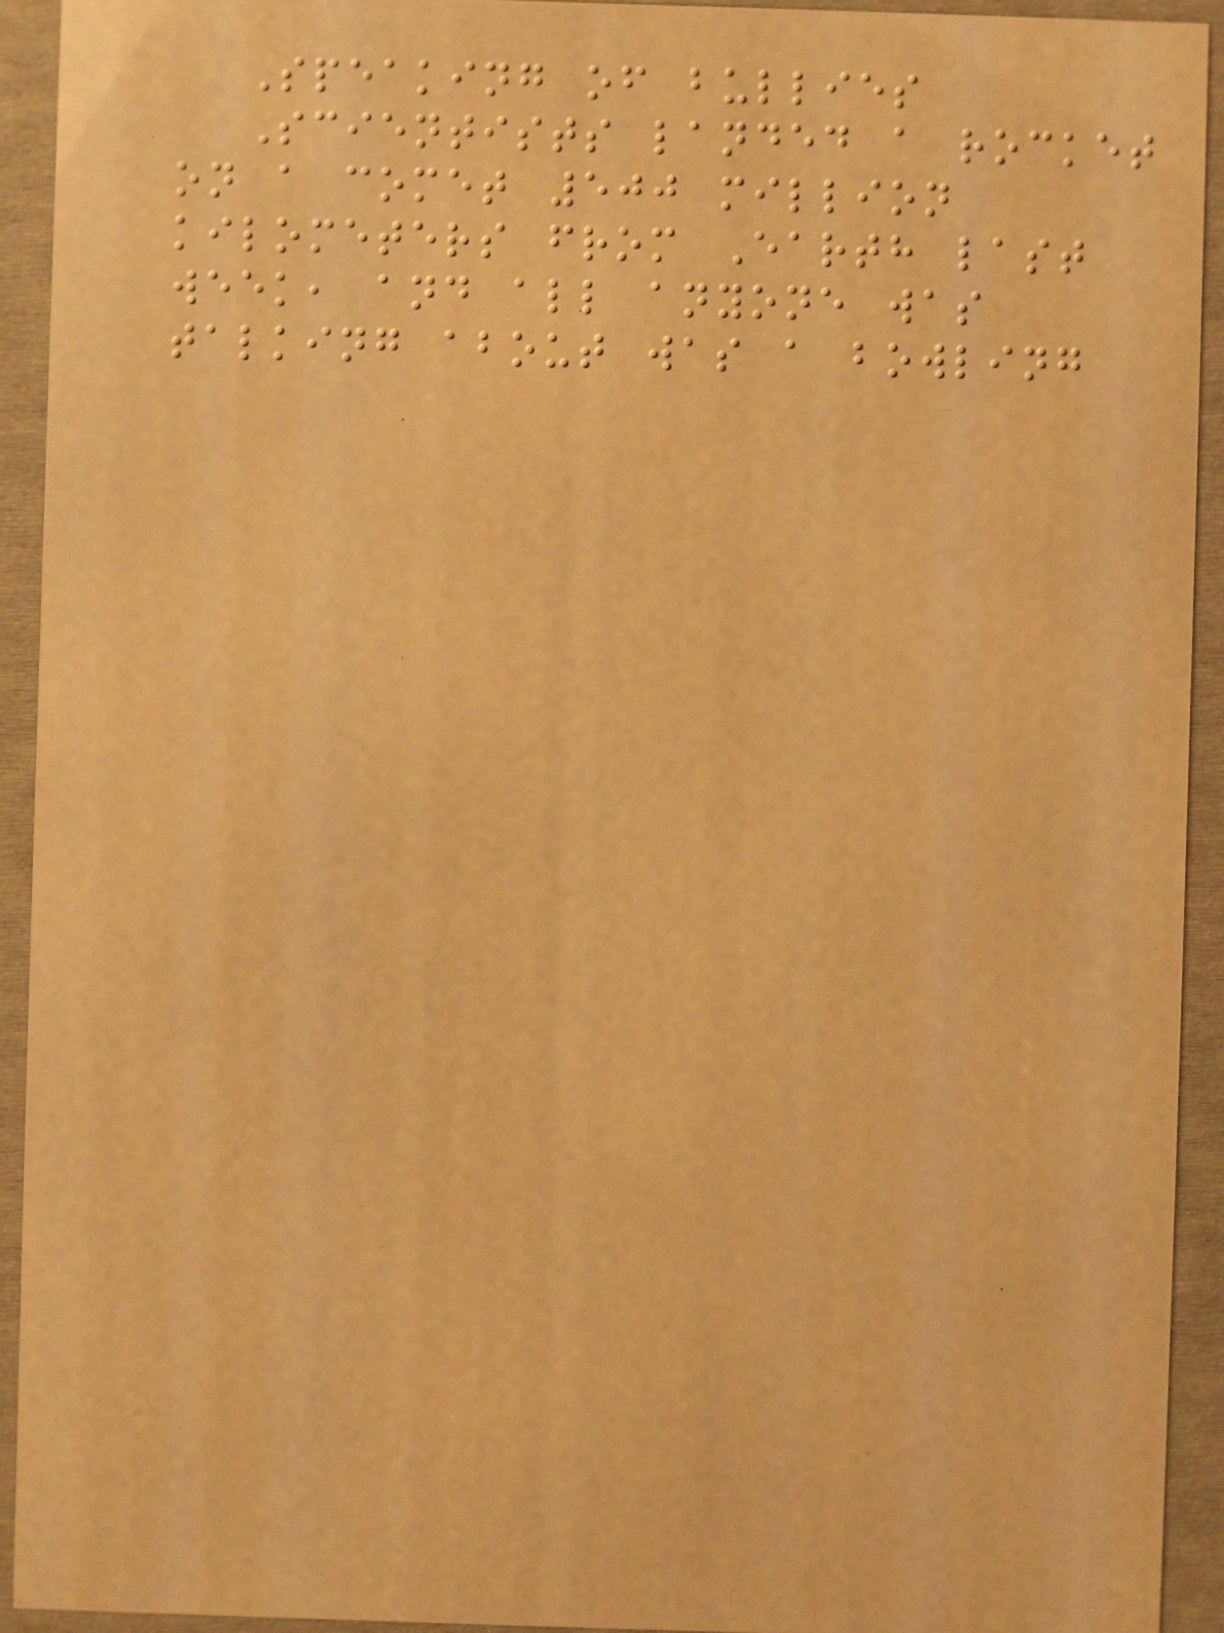Speaking of bullies
Scientists landed a rocket
on a comet 500 million
kilometers from Earth last
week, and all anyone was
talking about was a bowling
